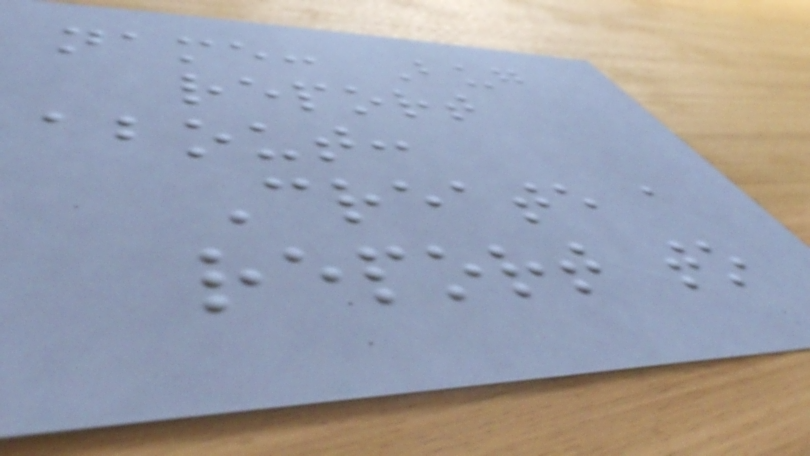name: Bug
report
about:
Create a
report to
